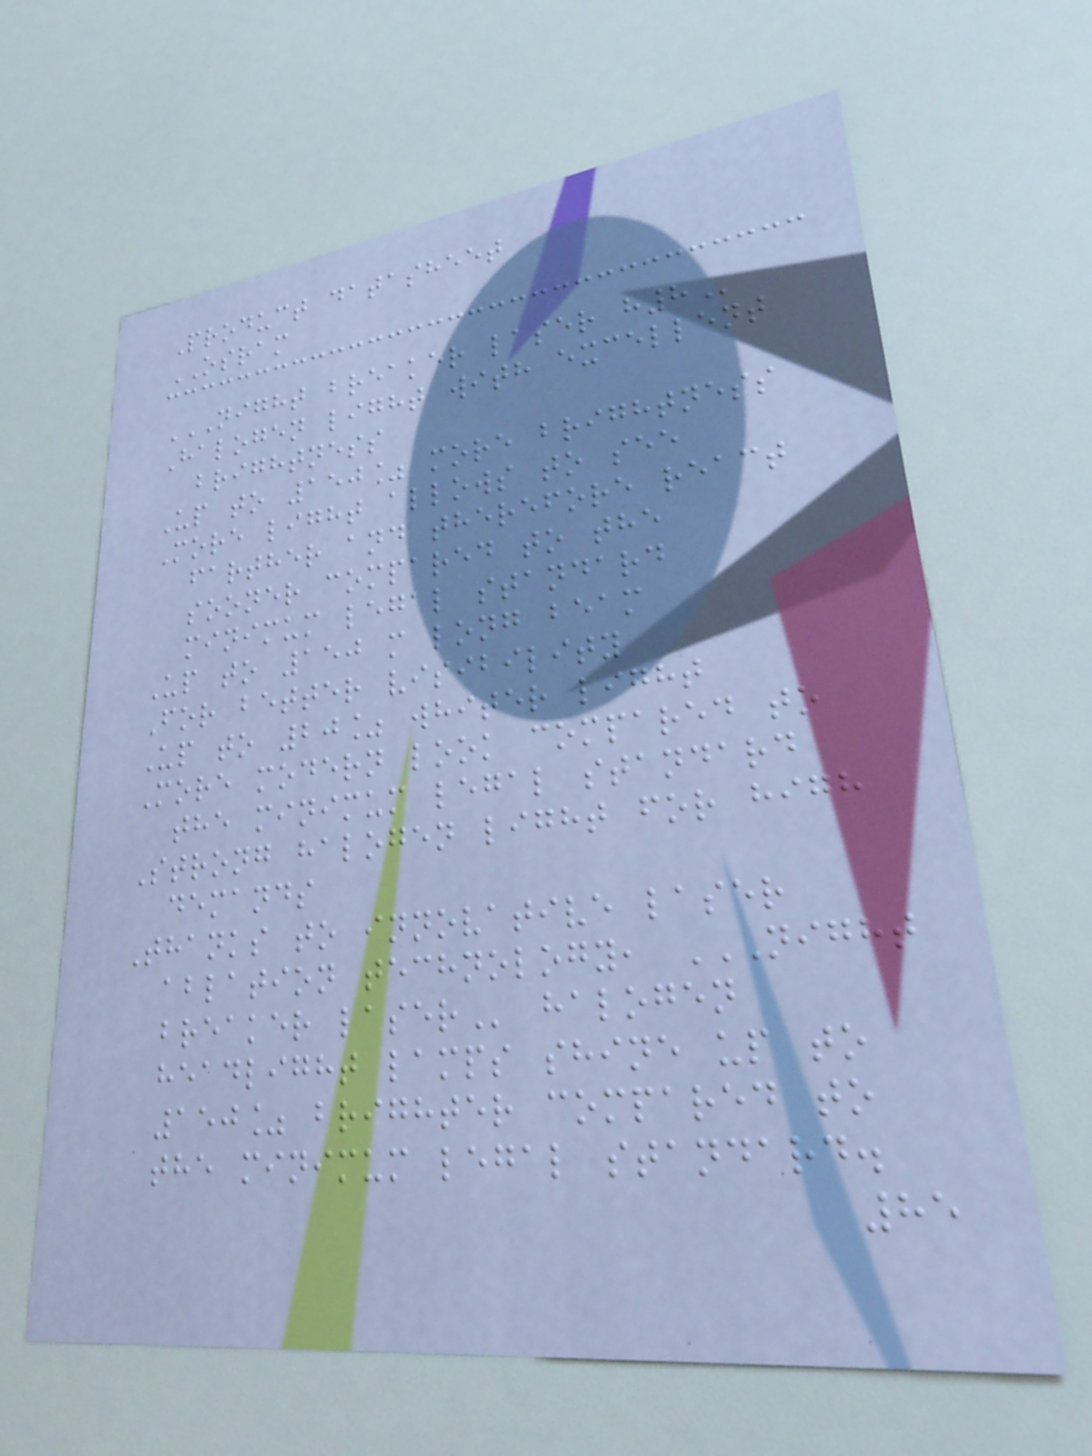Product datasheet
OSRAM
NIGHT BREAKER LASER H8
Halogen light with excellent
brightness
Up to 150% more brightness
More light allows to see
farther and therefore react
sooner compared to the
minimum legal standard
Up to 150 m long beam
For better visibility
Up to 20% whiter light
More modern look compared to
the minimum legal standard
Strong halogen light for high
demands
Thanks to innovative laser
ablation technology, NIGHT
BREAKER LASER halogen
headlight lamps shine up to
150% brighter compared to
the minimum legal standard.
85
